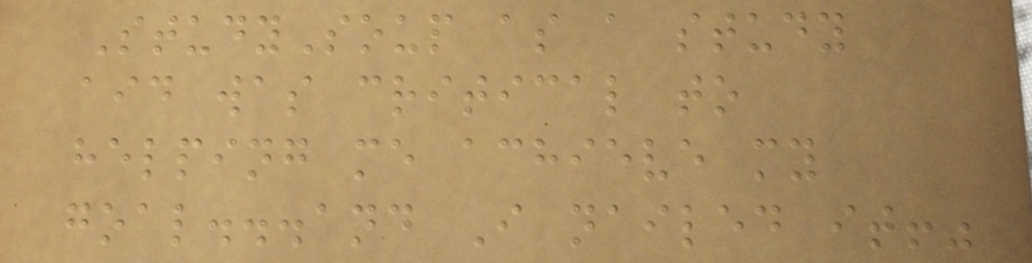StudySoup as a study
aid was critical to
helping me achieve my
goal...and I nailed it!"
